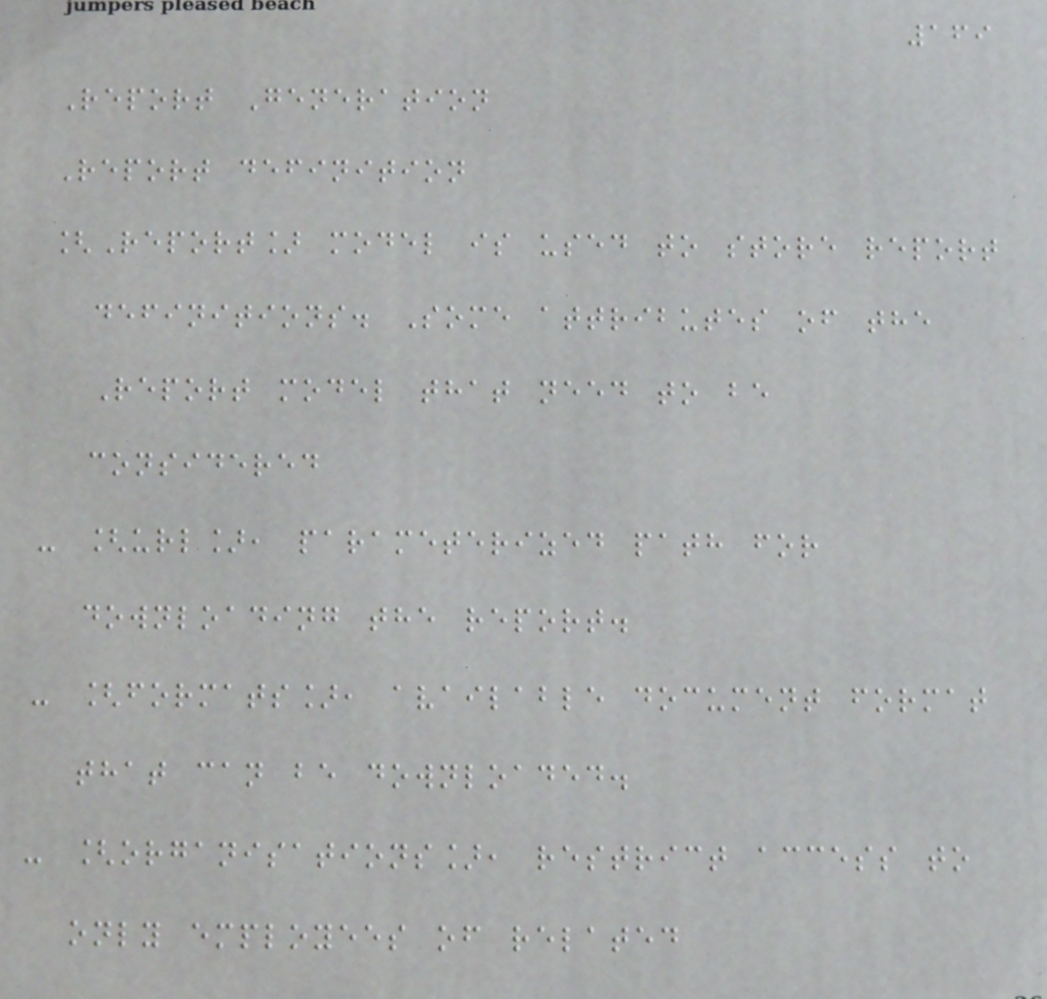169
Report Generation
Report definition
[Report] model is used to store report
definitions. Some attributes of the
Report model that need to be
considered
- [url], parameterized path for
downloading the report.
- [formats], available document format
that can be downloaded.
- [organisations], restrict access to
only employees of related
